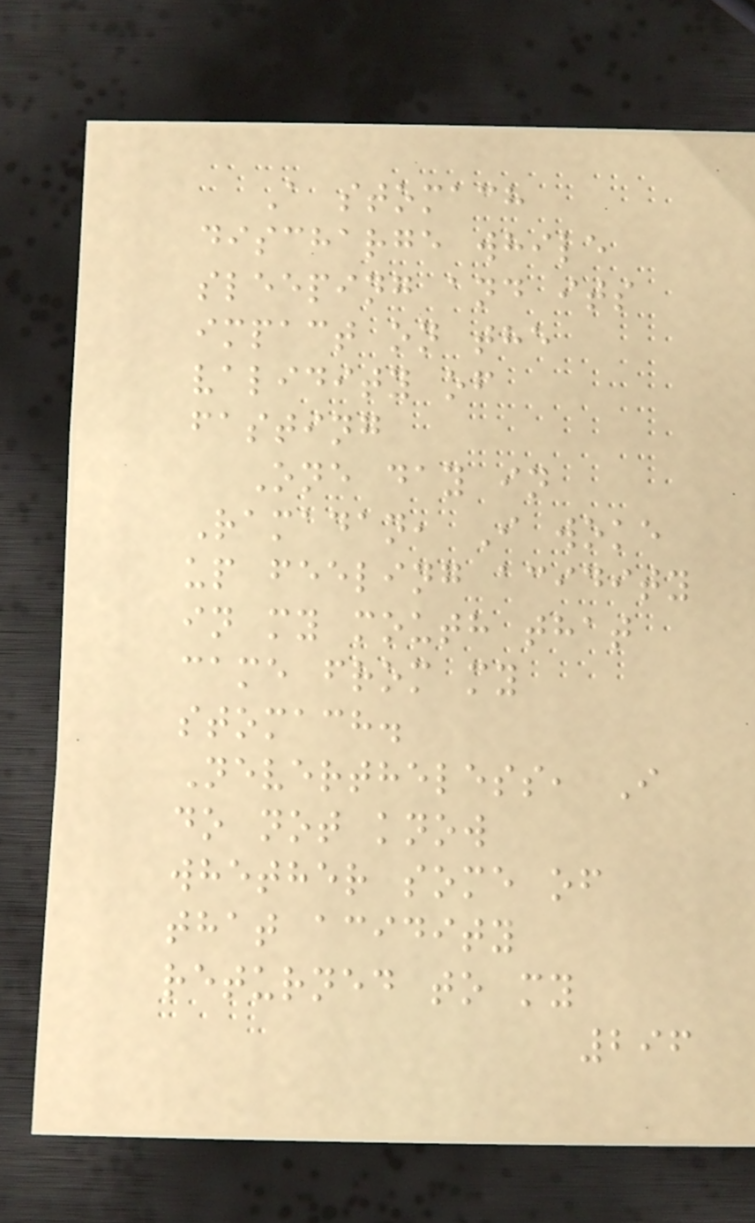A stomach
discharge while
sleeping and its
impact on the
validity of
fasting
One day in
Ramadan, I woke
up feeling acidity
in my mouth that
came from my
stomach.
Nevertheless, I
do not know
whether some of
that acidity
returned to my
296
